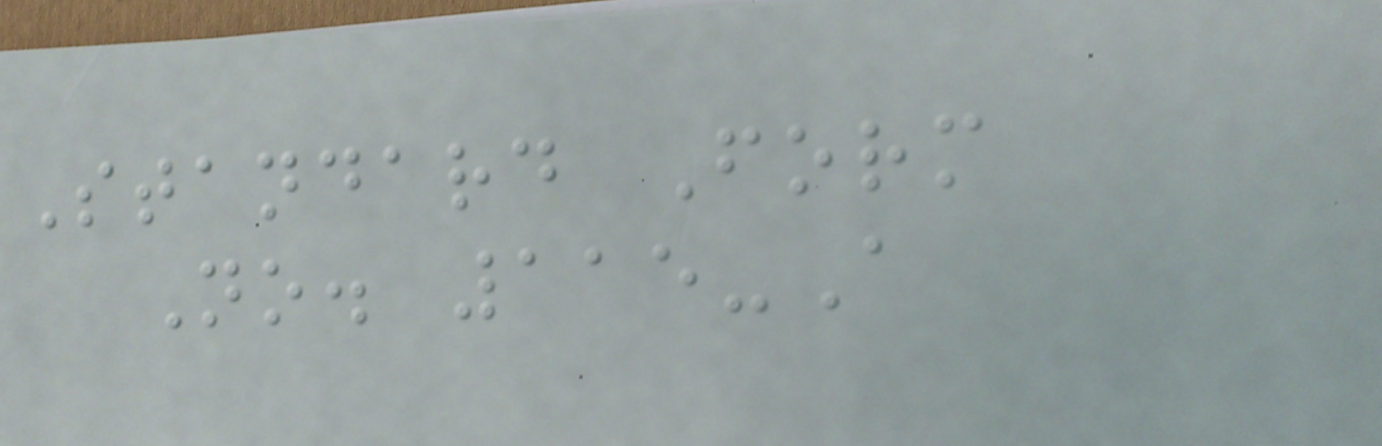Standard Form
No. 115-A
